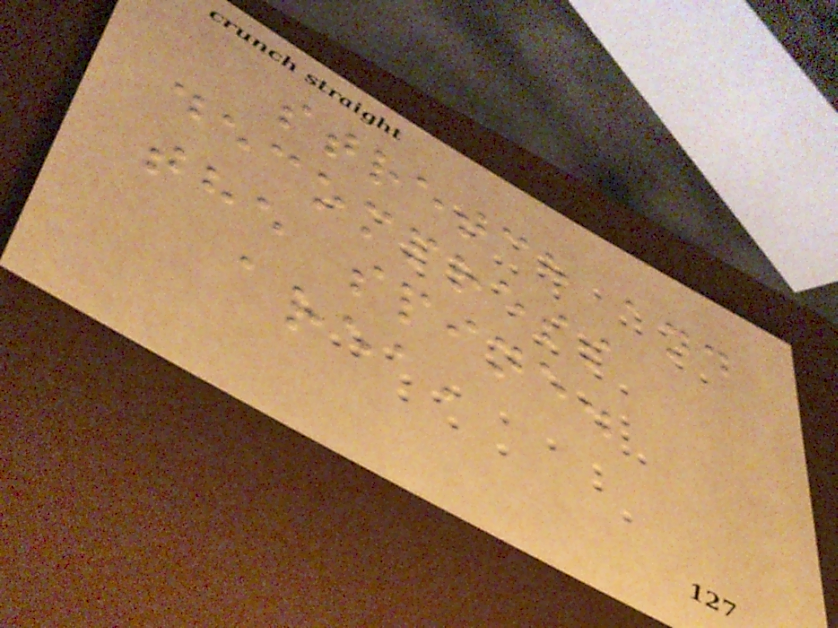stretch and
decompress
the spine.
area,
